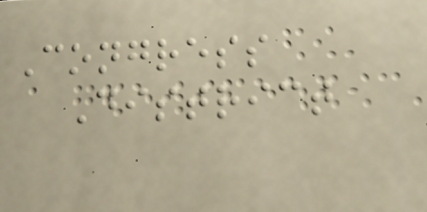Congress
District
